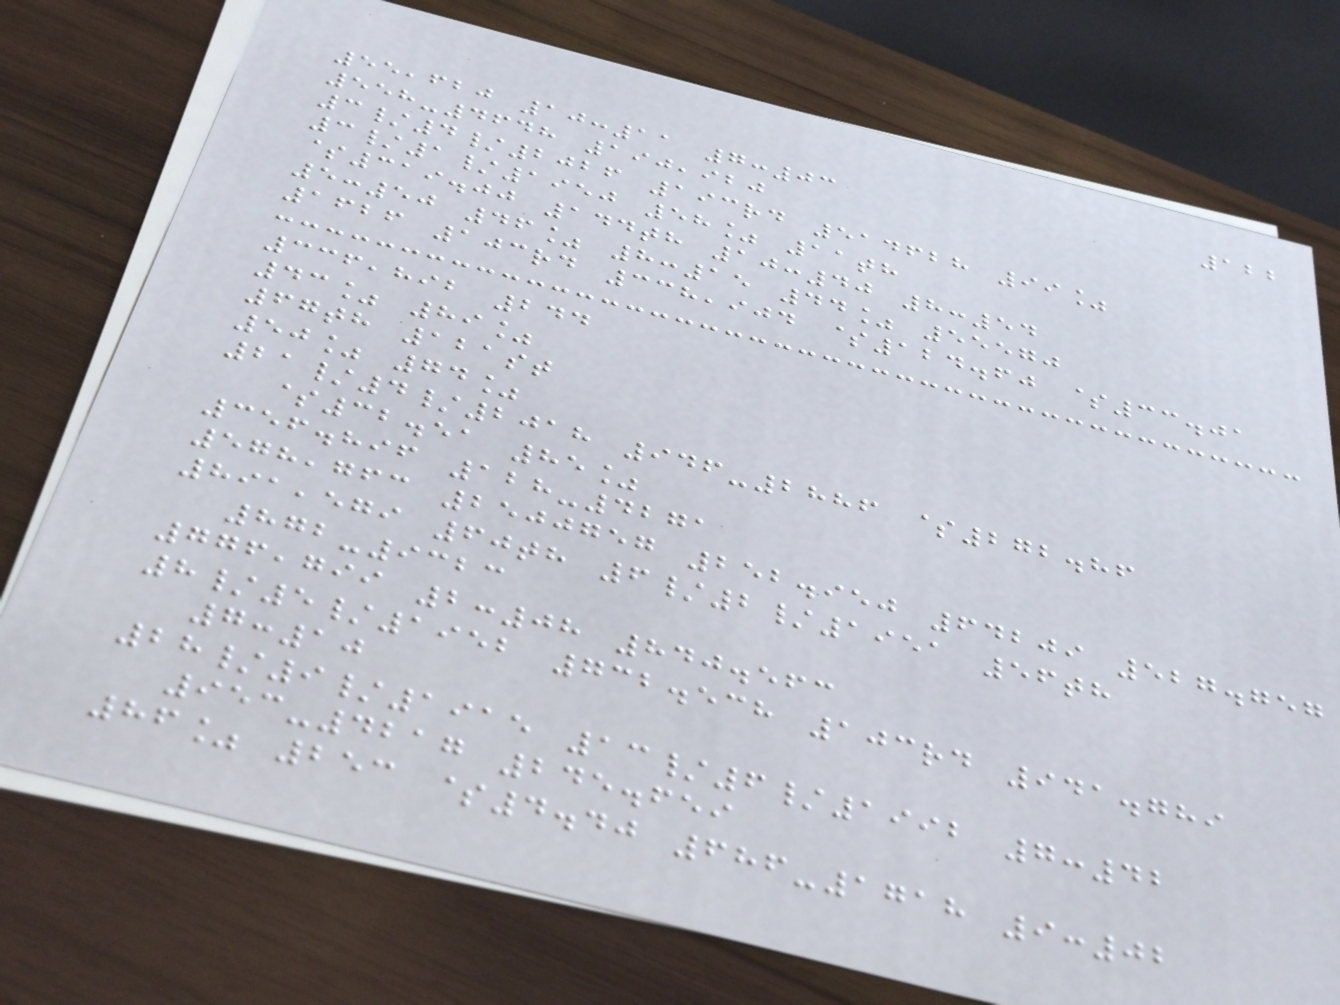122
55,620 10:11 7:03
558-4648 190,920
3/4/2026 193rd 514628 99%
3/1/1950 58% 11th
$319.00 144th 10:40 8:54
5:50 46% 8:15 44% 55570
1626 103rd 338,904 $124.60 $33.01
336,892 244
43% 89%
67th 121st
50% 74%
21/4/2018 946-2886 $272.86
$32.51 85%
356.896 128-4271
578,763 2500757 252.950 64209 527.757
891,579 60th 6/2/1951 56th
872-9323
776,799 2:08 840.563
8/5/1952 732.538 103rd 941.789
7:10
28/9/1915 13/6/1992 7:42
953-4217 245.659
86% 253 $4.40 686-1718 9:02
